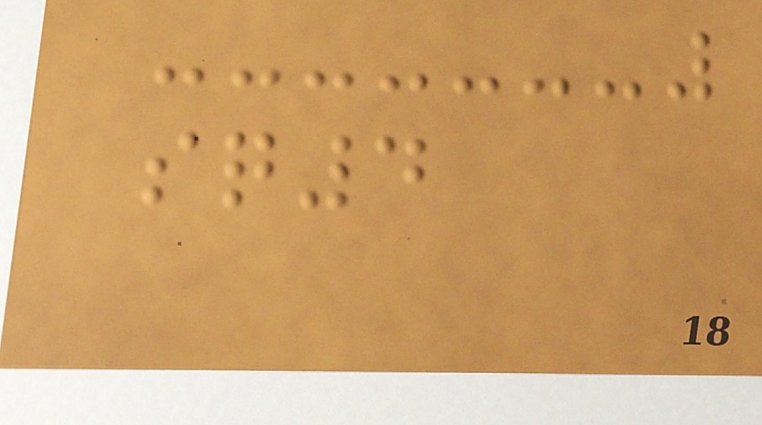sq4
